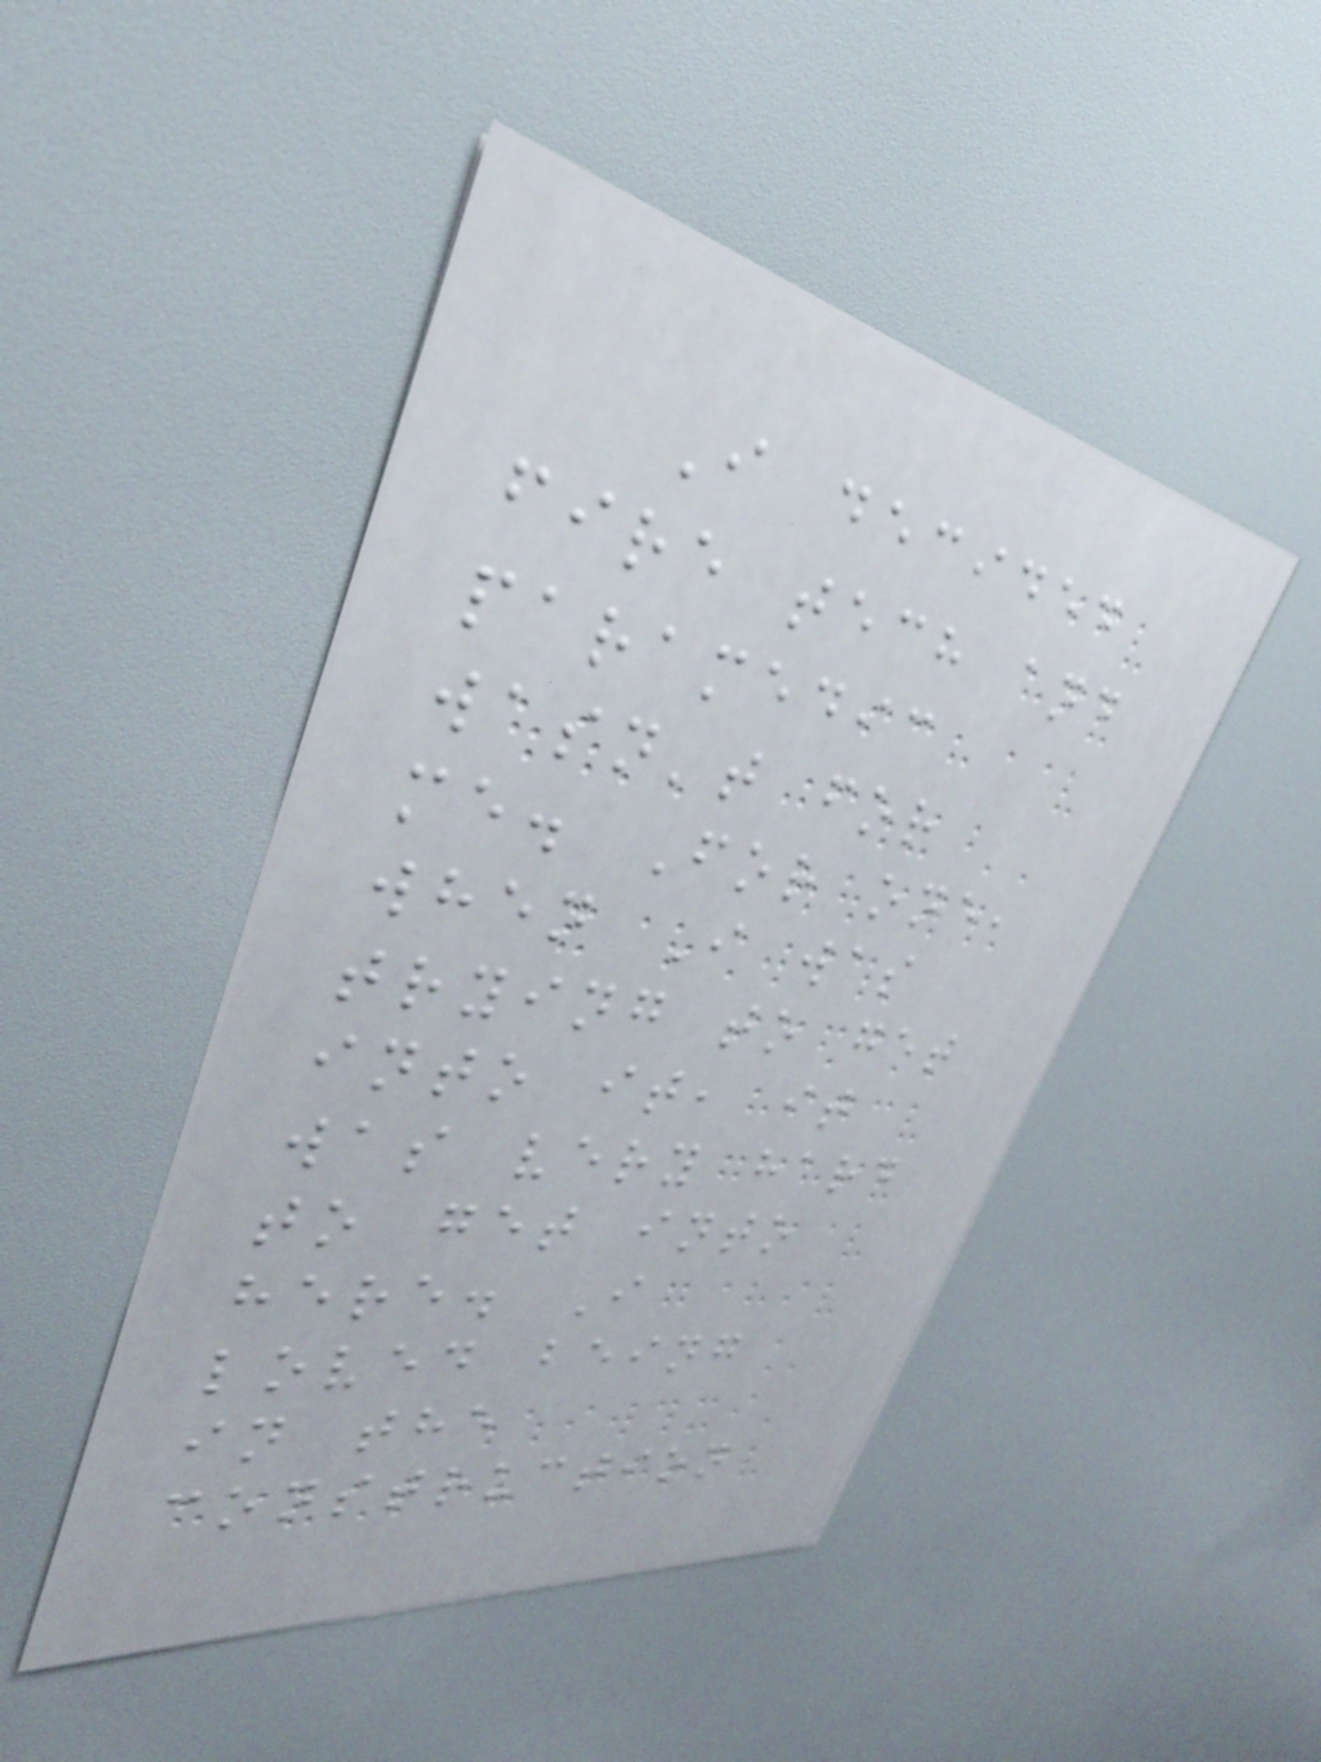I decided
fire tech and
paramedic
wasn't for
me. For one,
when I was
trying to get
into it, it
was very hard
to get into
here. I
loved being
in the
construction
